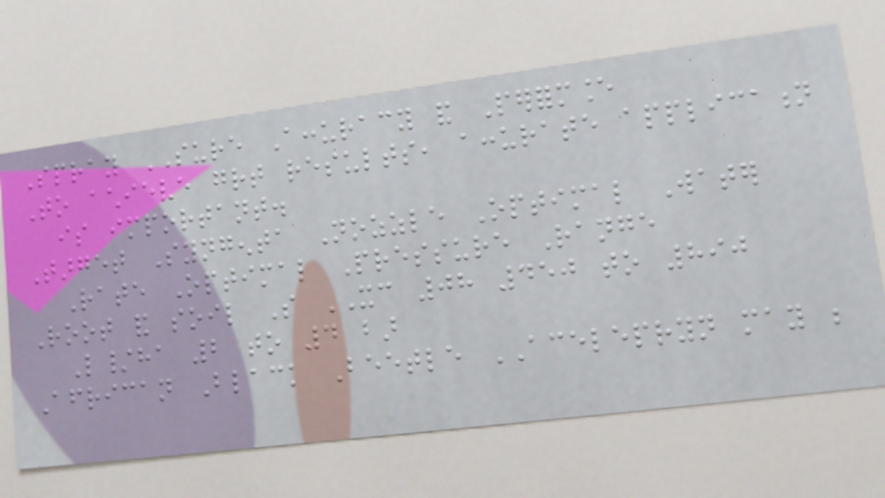Spray SURE Accuracy and Performance
To achieve great results, accurate application
is important.
Target Syngenta Nozzle Optimal Water
Rate Optimal Pressure Range
Root and soil So XC 08 450 to 890
L/ha 2 to 4 bar
African Black Beetle ACELEPRYN may be
